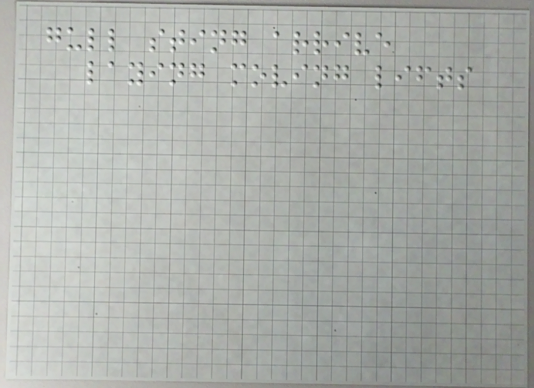gull sting arrive
laying moving lifts
